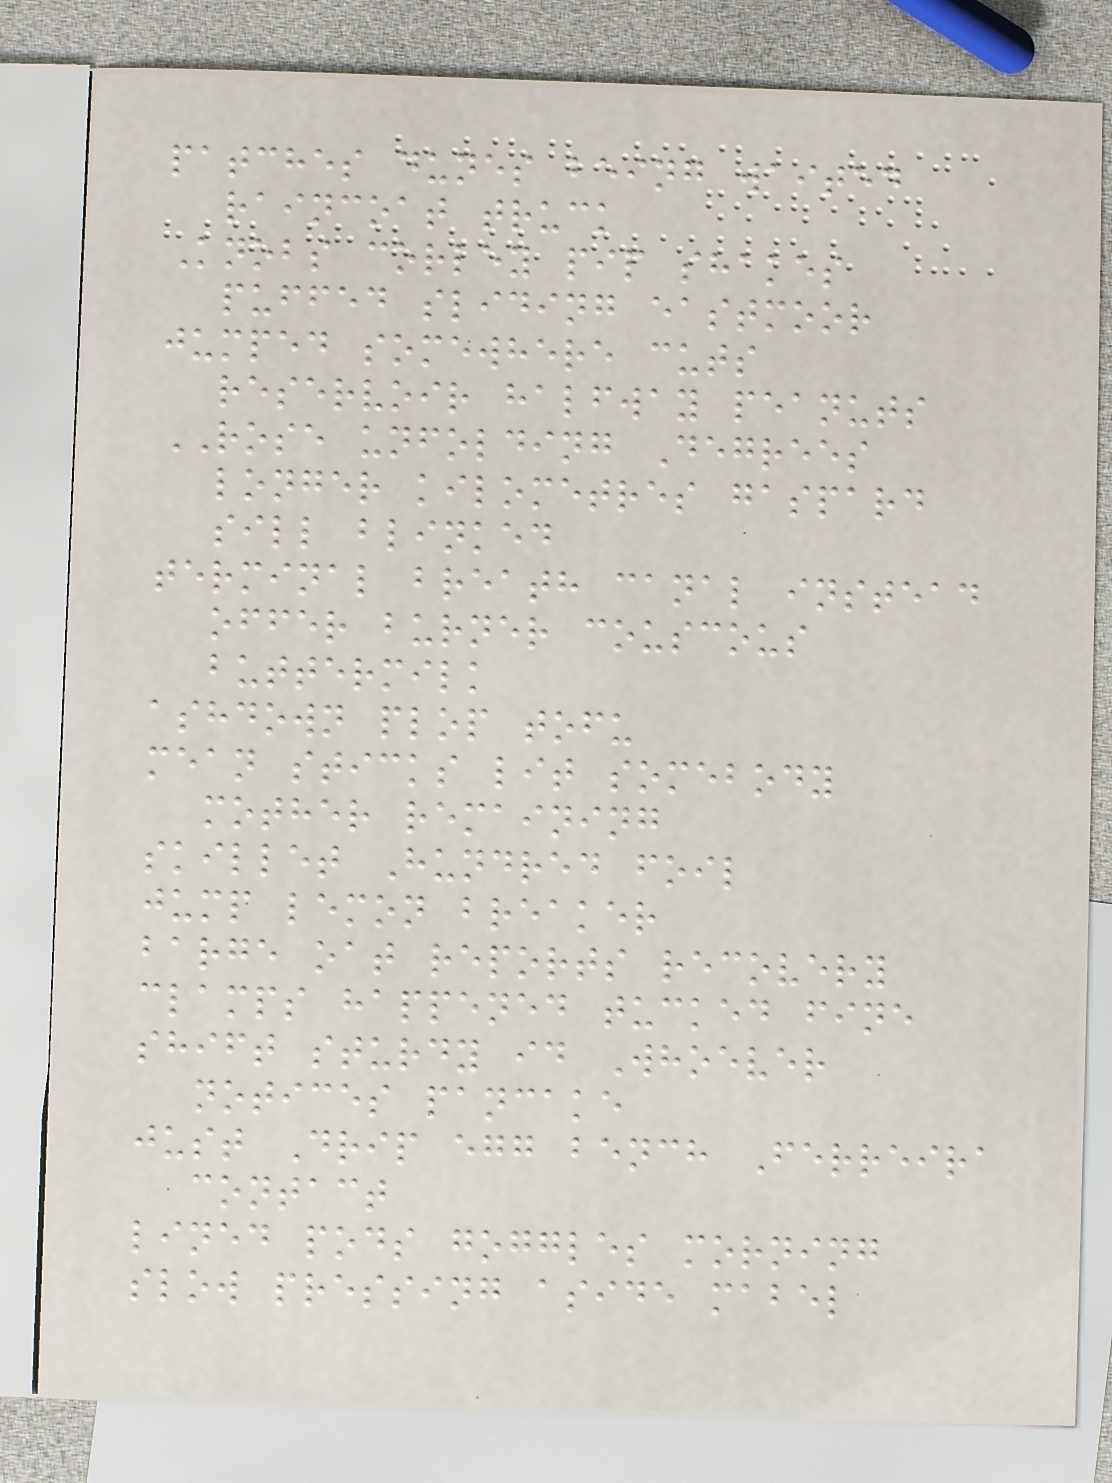patches dunes being waited
raincoat truck
Knobs corley pip shakes
puffed sliding eastmoor
jumped somewhere cuts
reservoir halfway peanuts
ROSE unfolding Degrees
longer kilometres gaspard
sill blinked
terminal breath canal instead
offer burner couscous
buttermilk
ashdown plop tofu
mean sticks lit somebody
mother remaining
skillet Hundred foil
jump lemon breaker
barge oat reports recovery
clamps happened tucked fine
shift sturdy id Whoever
notices pancake
just Drip egg bench Ferreira
contact
lined pods goggles morning
slow pressing aside mabel
